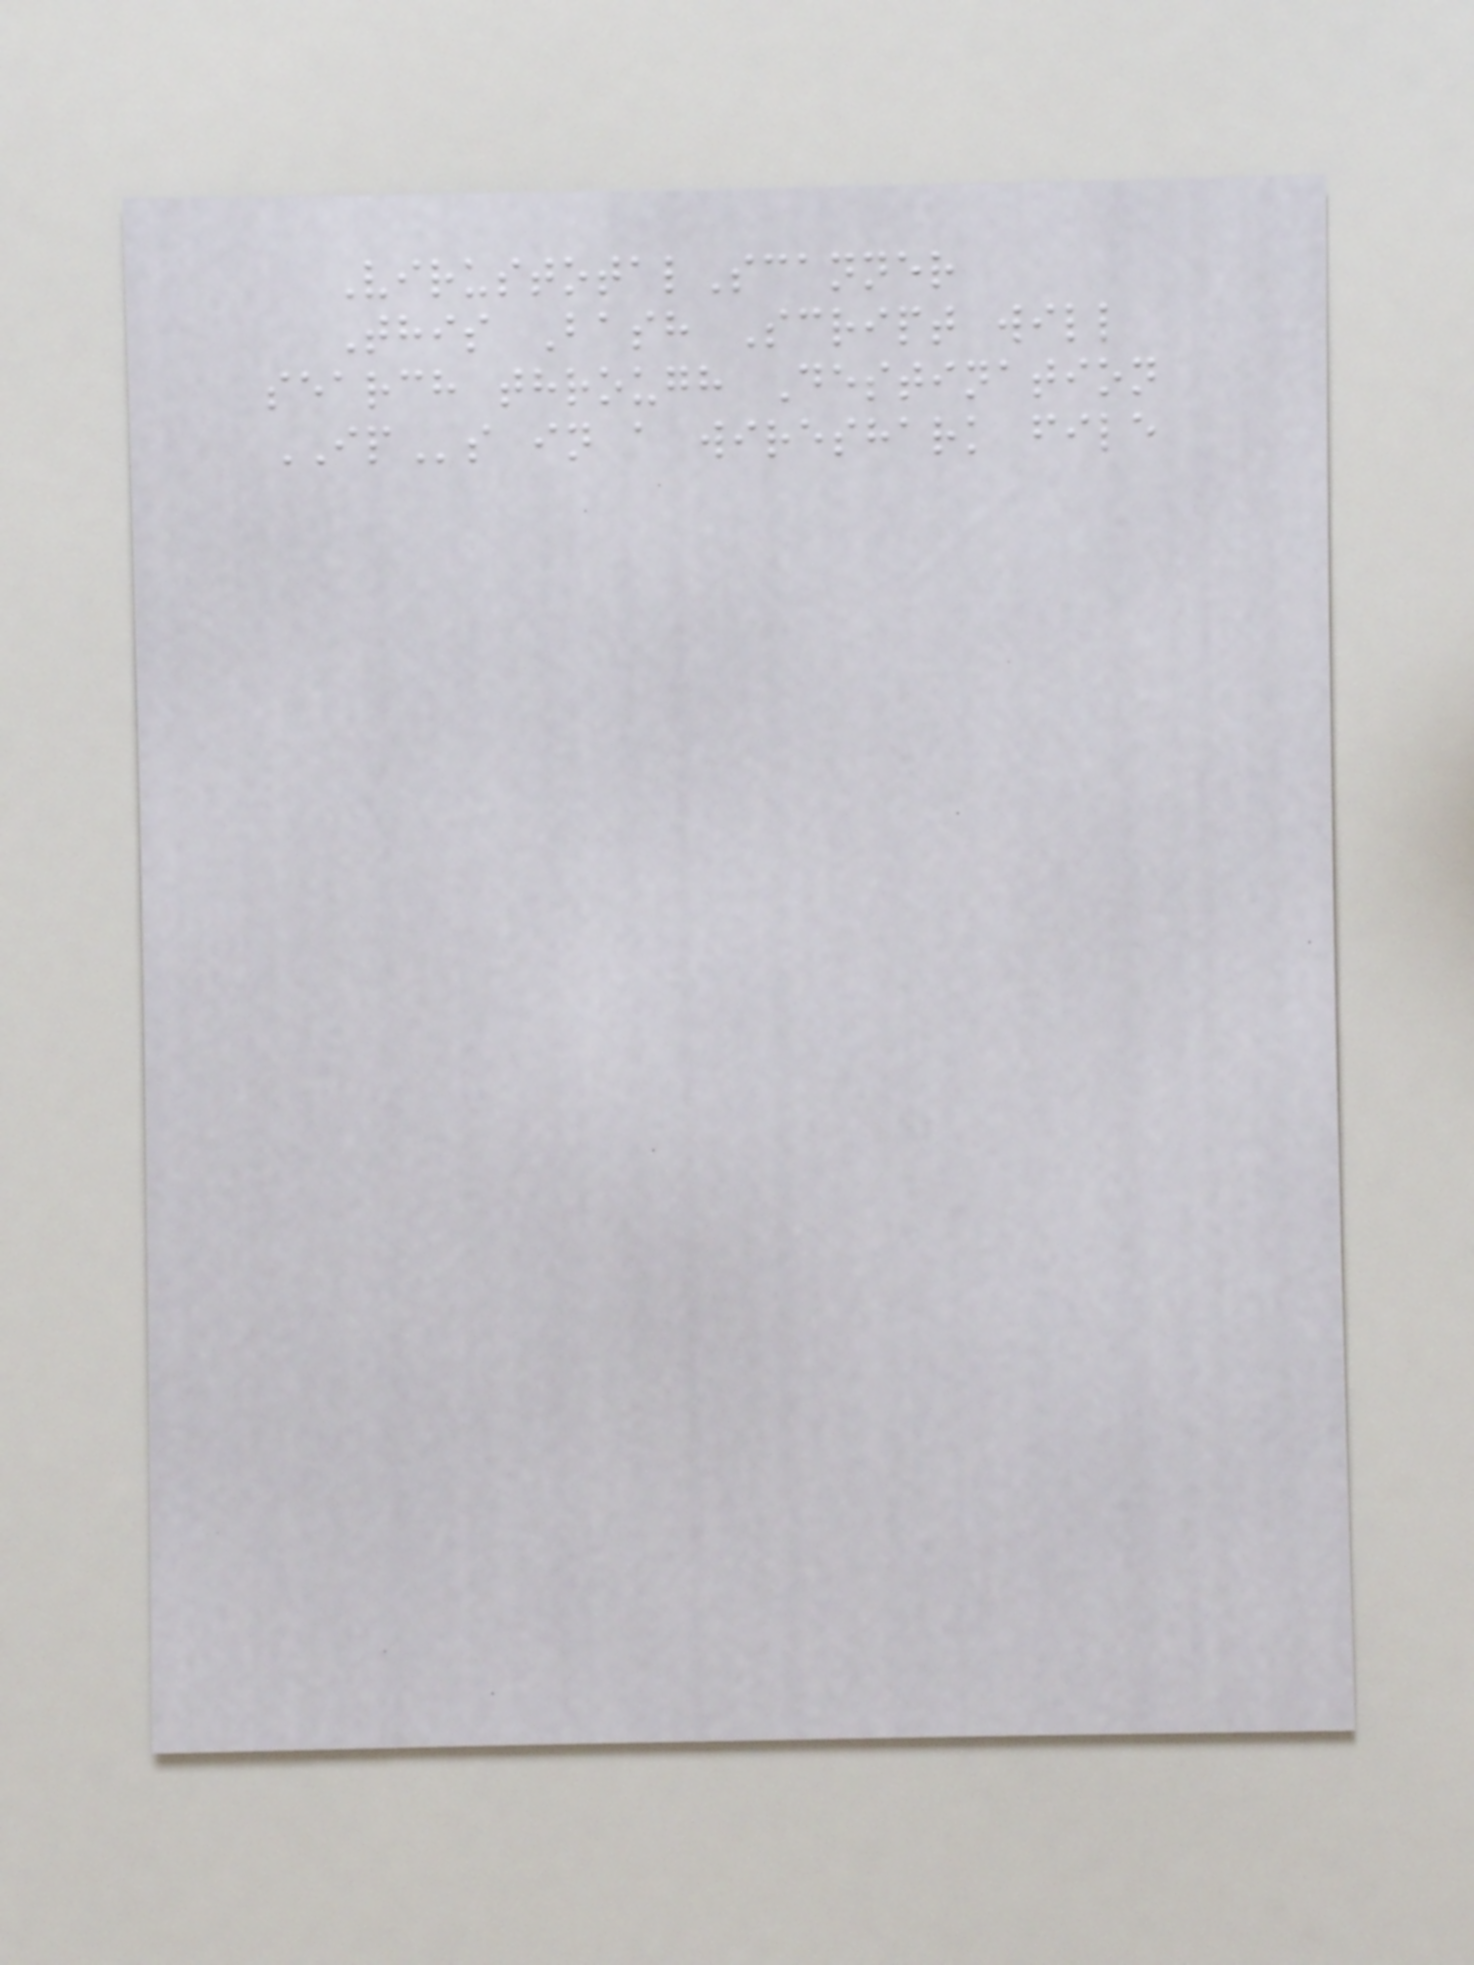VirustotalScanner
This Bash Script will
search through Destination
IPs in a wireshark file
